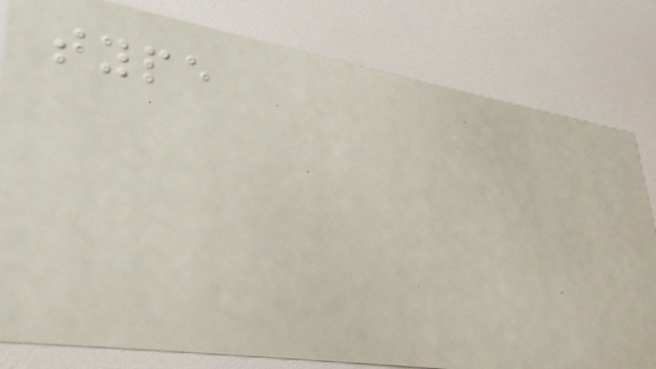type
